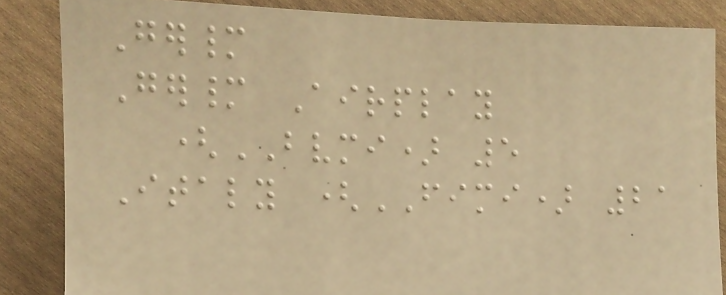Germany
Germany Airplay
(BVMI) 5
Italy (FIMI) 21
